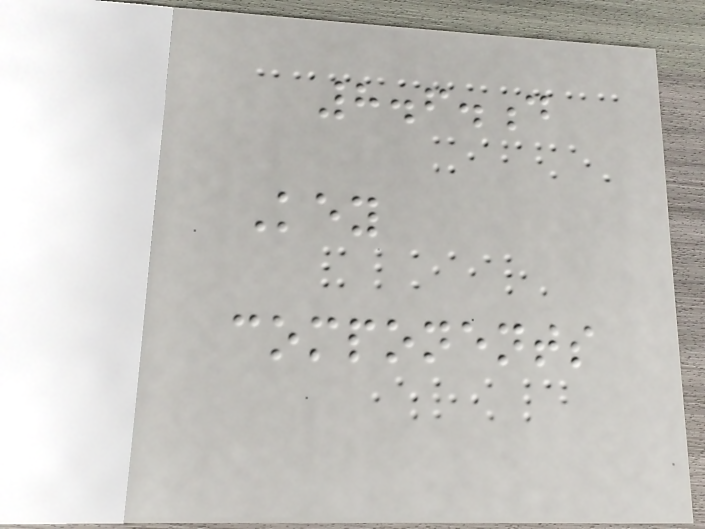8.6.d
Key
components
